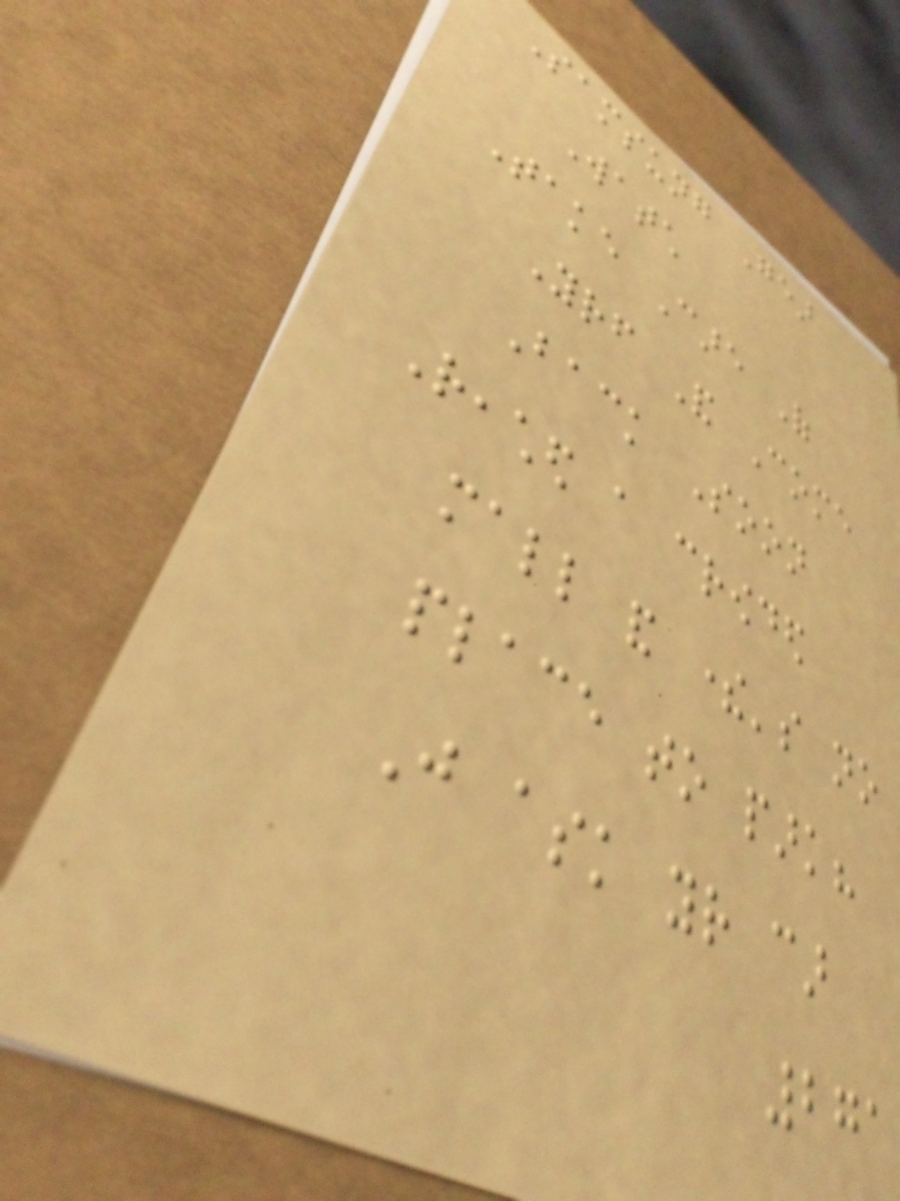Samsung Gear
Watch
Take Care Of
Yourself And Come
Back Soon
Reached a crowded
mall and there's no
place to park?
Just ask your car
271
